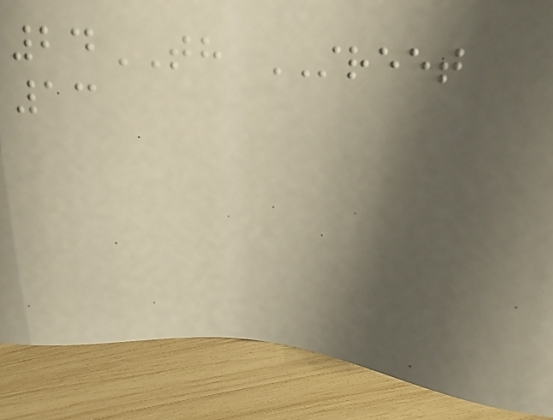24TH STREET
13
